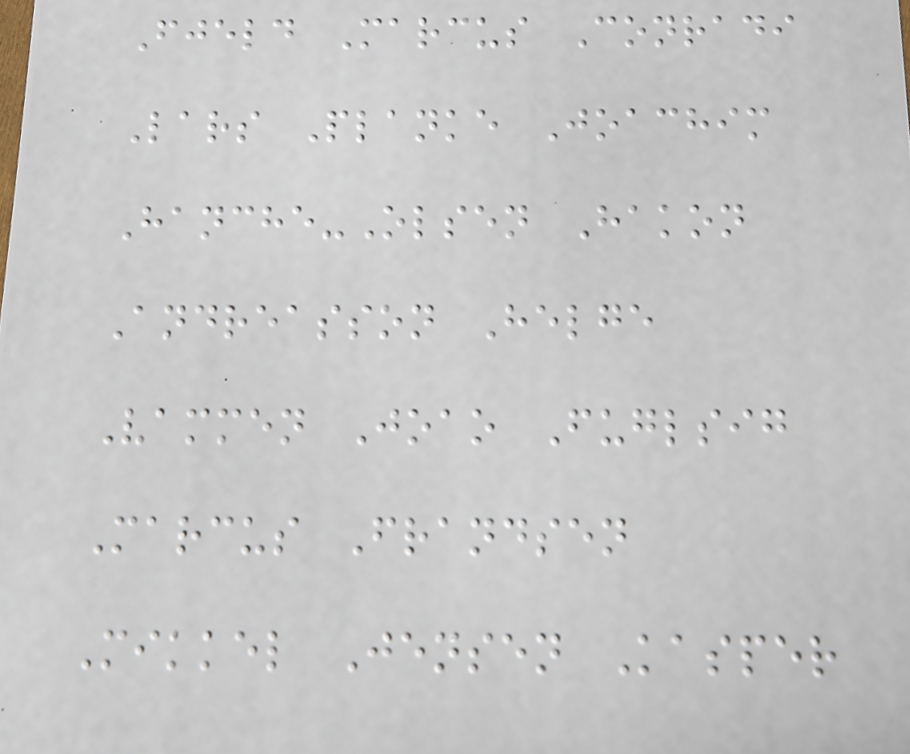Fjeld Marcus Conradi
Lars Planke Joachim
Hanche-Olsen Hakon
Andreasson Helge
Vammen Joao Fuglsig
Marcus Frandsen
Mikkel Jensen Kasper
